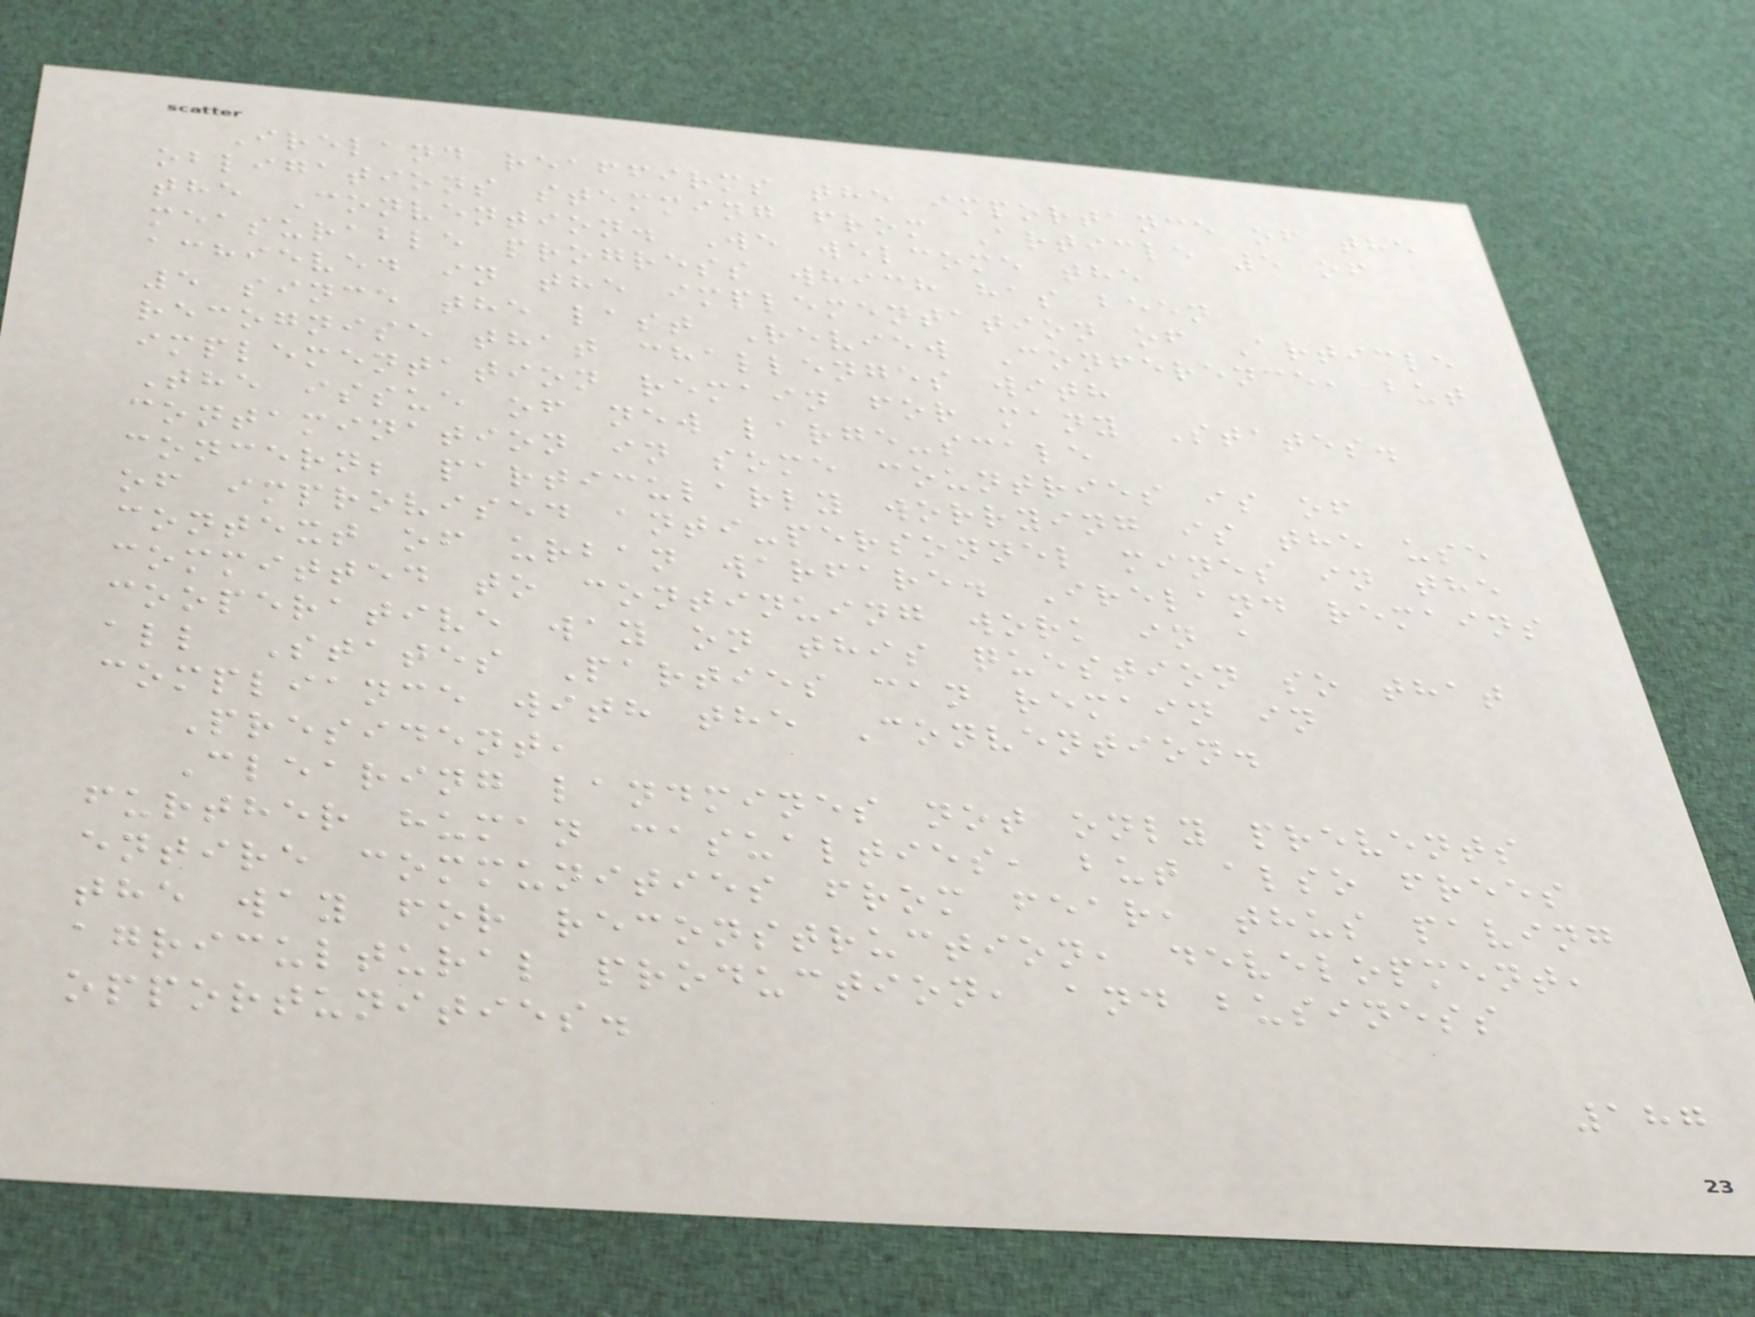Ireland reaffirms the importance of the
obligations stemming from Article 5 of
the Convention. We welcome the
measurable progress which has been
achieved in the implementation of Article
5 since the last Review Conference, but
recognise that challenges with
implementation remain for many States.
The issue of new large-scale
contamination in some countries is of
concern; particularly worrying is the use
of improvised anti-personnel mines in the
context of urban warfare. Ireland remains
committed to continuing work in a
cooperative way on this question so that
all States Parties can remain in
compliance with the Convention.
President,
Clearing landmines not only prevents
further human casualties, but also frees
entire communities from fear, thus paving
the way for reconstruction, development,
agricultural production, and business
opportunities.
187
